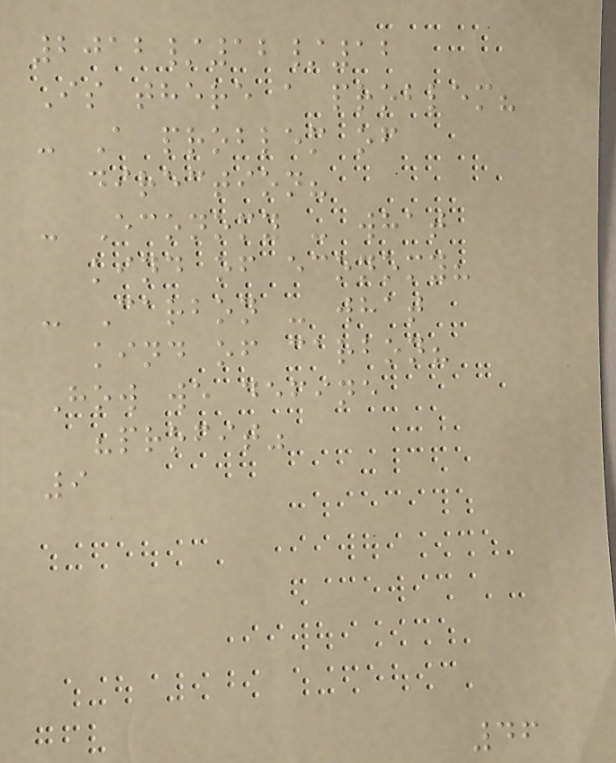2012/12/12
Is there a problem?
- A problem of
direction?
- Economy - what
kind of economy?
- Carbon - what
kind of carbon?
How we define
"profit"
9
46
